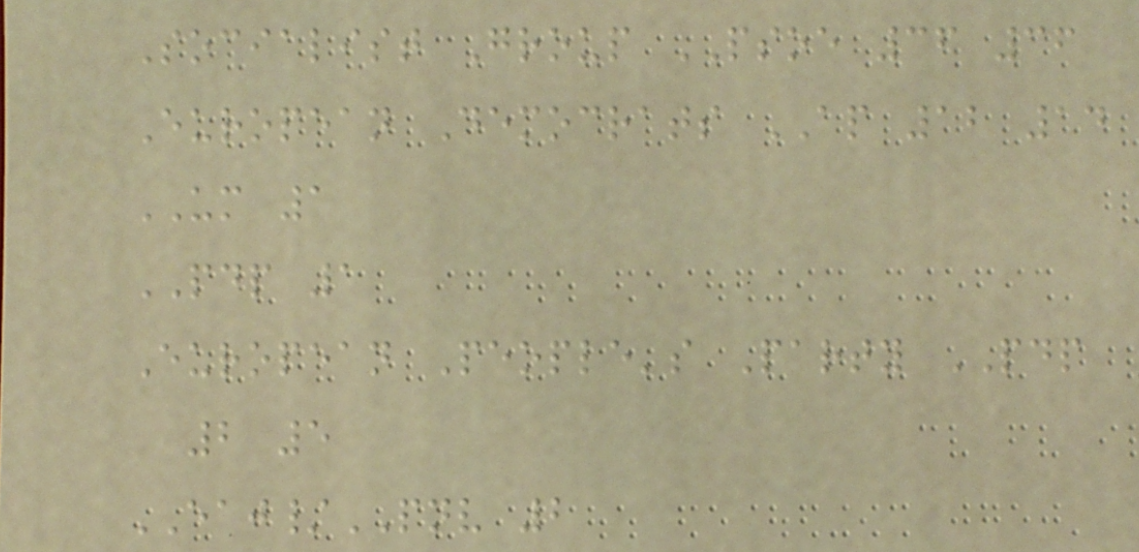Socialist Group PSOE 36 36
European Democrats AP 12 14
UM 1
PDP 1
European People's Party PDP
2 5
EAJ/PNV 2
